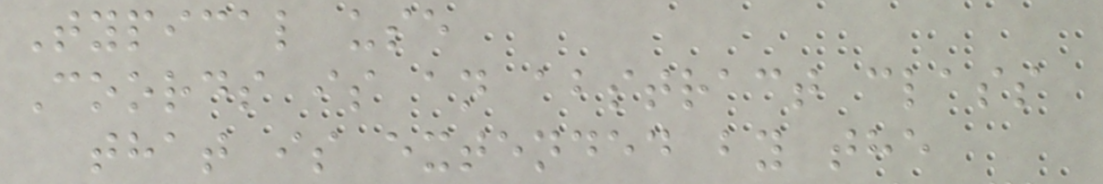Typical use
Coords is an abstract class
that is extended by the
